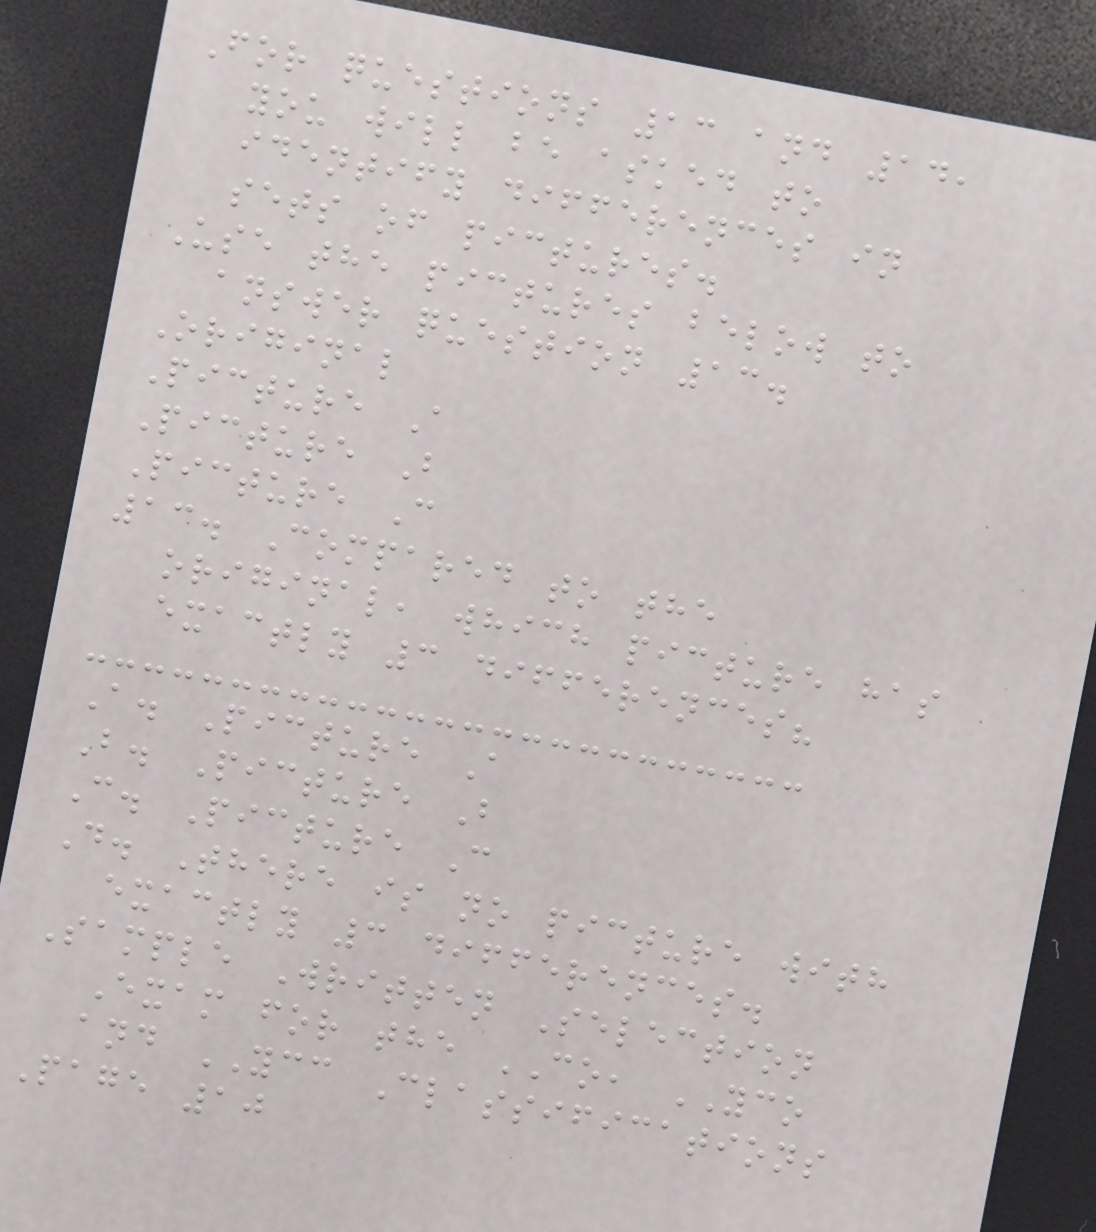For questions 13 and 14,
you will be asked to
identify differences in
sets of pictures.
Use the pictures below to
answer question 13.
Original
Picture A
Picture B
Picture C
13. Compared to the
original, which picture has
exactly 3 differences?
A. Picture A
B. Picture B
C. Picture C
D. There is no picture with
exactly 3 differences.
Sample Written Selection
Exam for the CO, YCO
and YCC Classifications
Page 10
